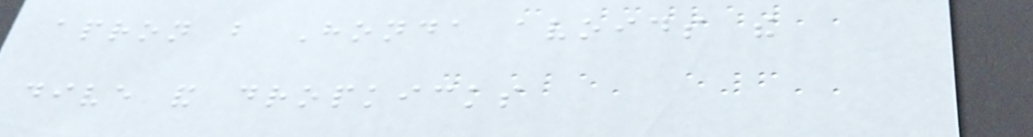apron but Honda avoids the
dive and dropkicks
